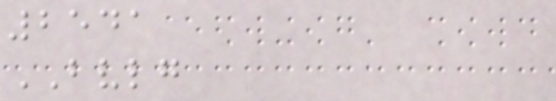2541
BVLG
